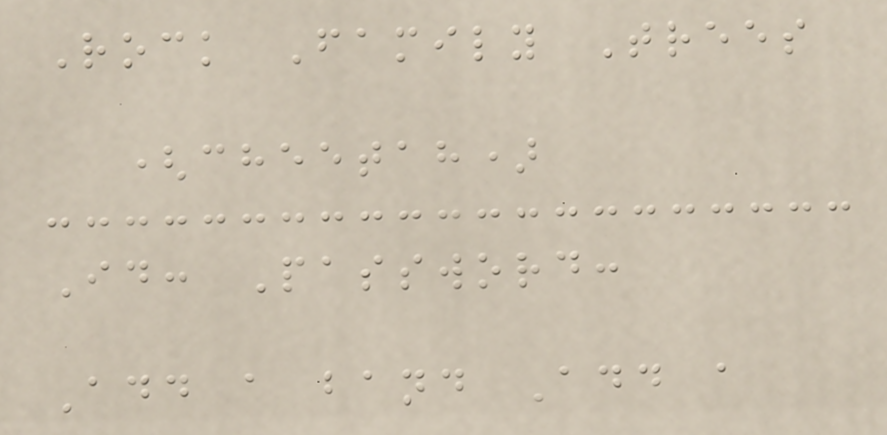Rock Family Trees
(cheetah)
Id: Password:
Add a band Add a
